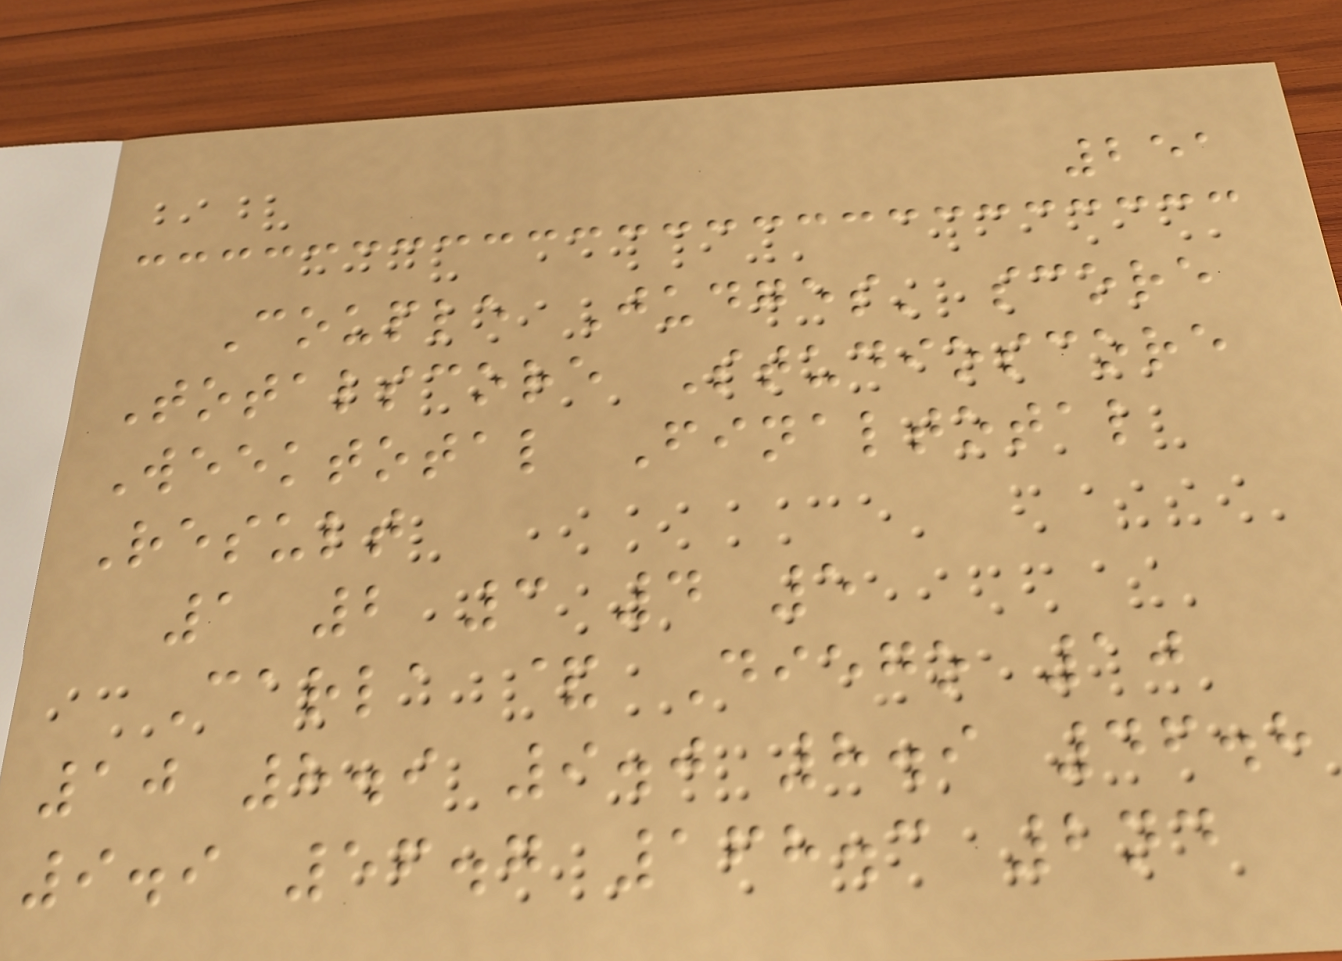251
Couple Judges' score
Totalscore Studioscore
Weektotal Finaltotal
Result
1 2 3 4 5
Carla & Diego 10
10 8.9 9.0 8.9 46.8
9.9 56.7 168.3 2nd
